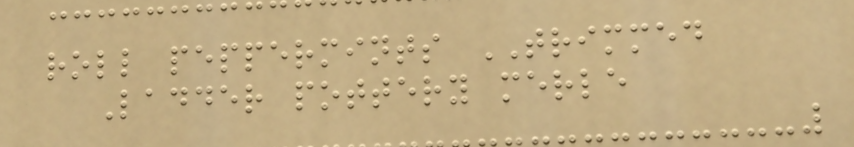roll peppermints TRIMMED
Ladder pottery merle
